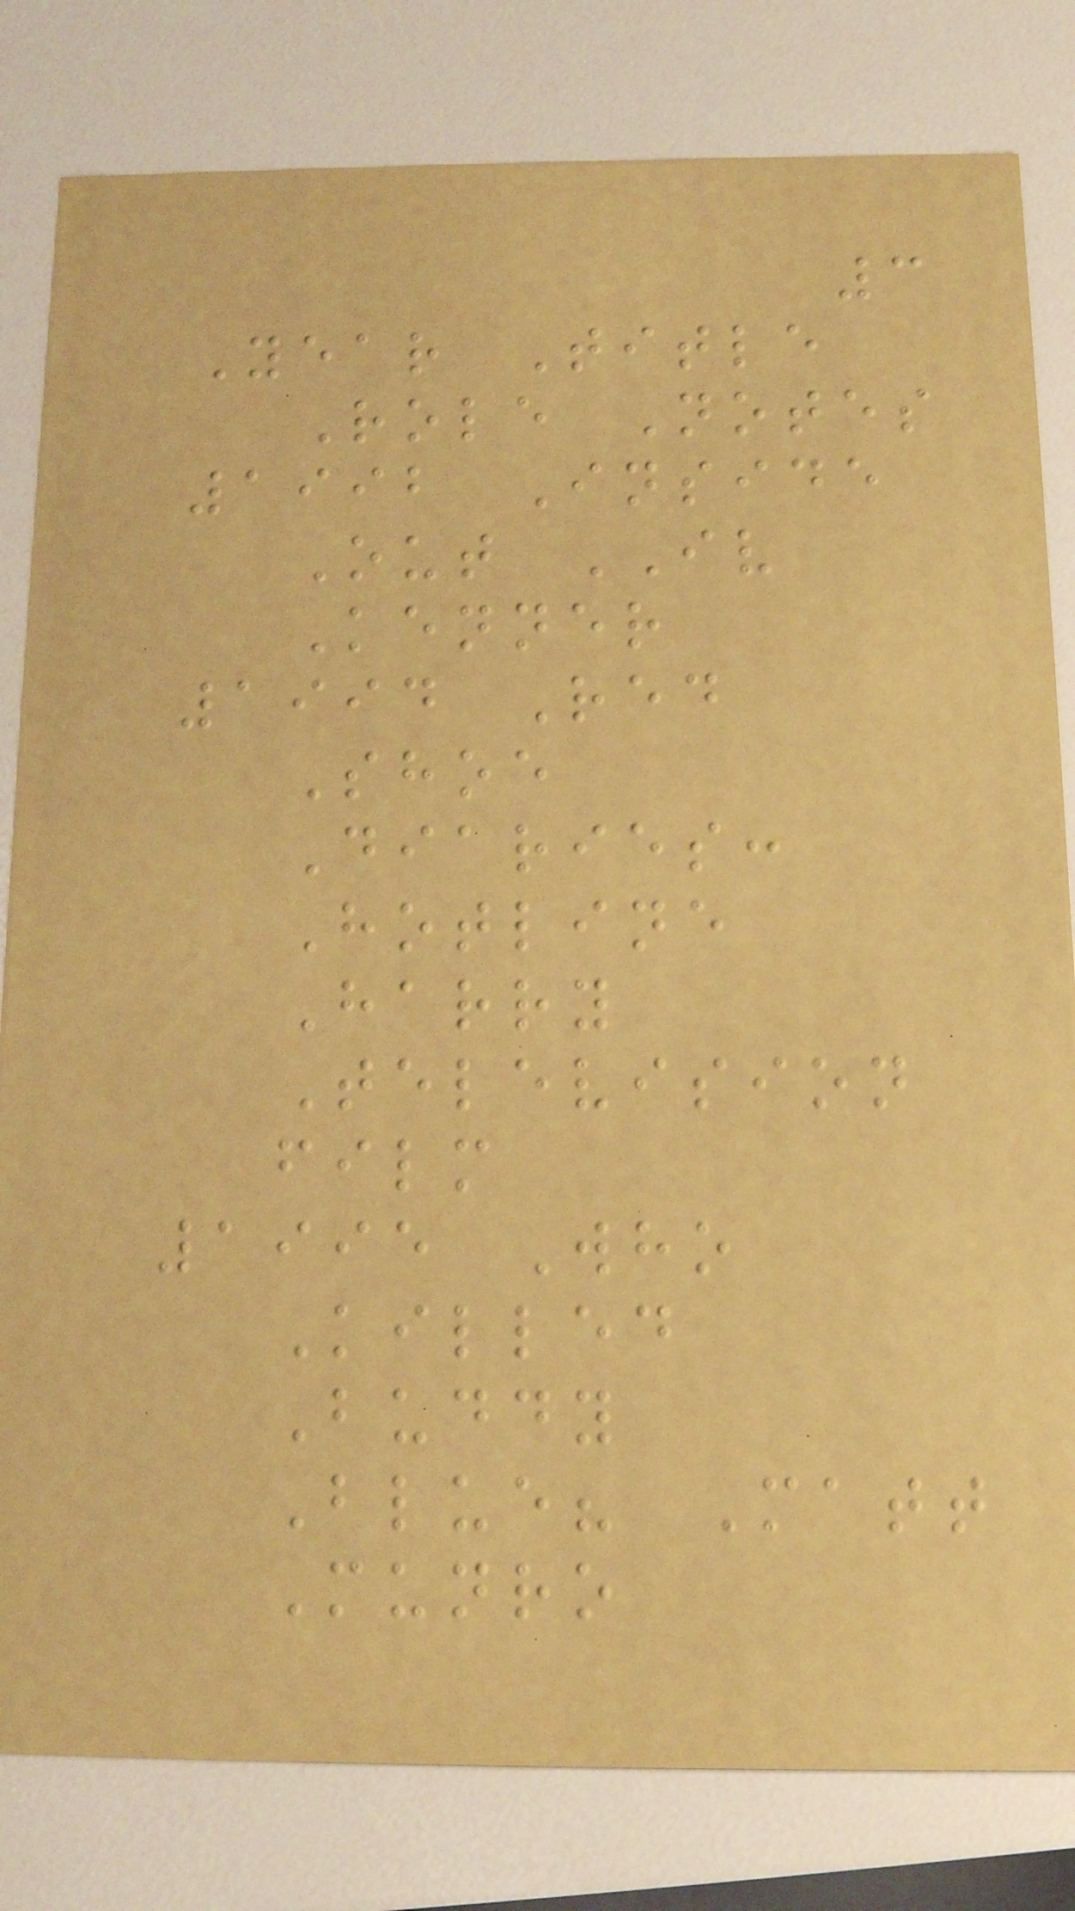3
Year Title
Role Notes
1992 Inside
Out IV
Kenner
1994 Red
Shoe
Diaries:
Hotline
Harry
Television
film
1995 Who
Killed
Buddy
Blue? Matt
Munro
